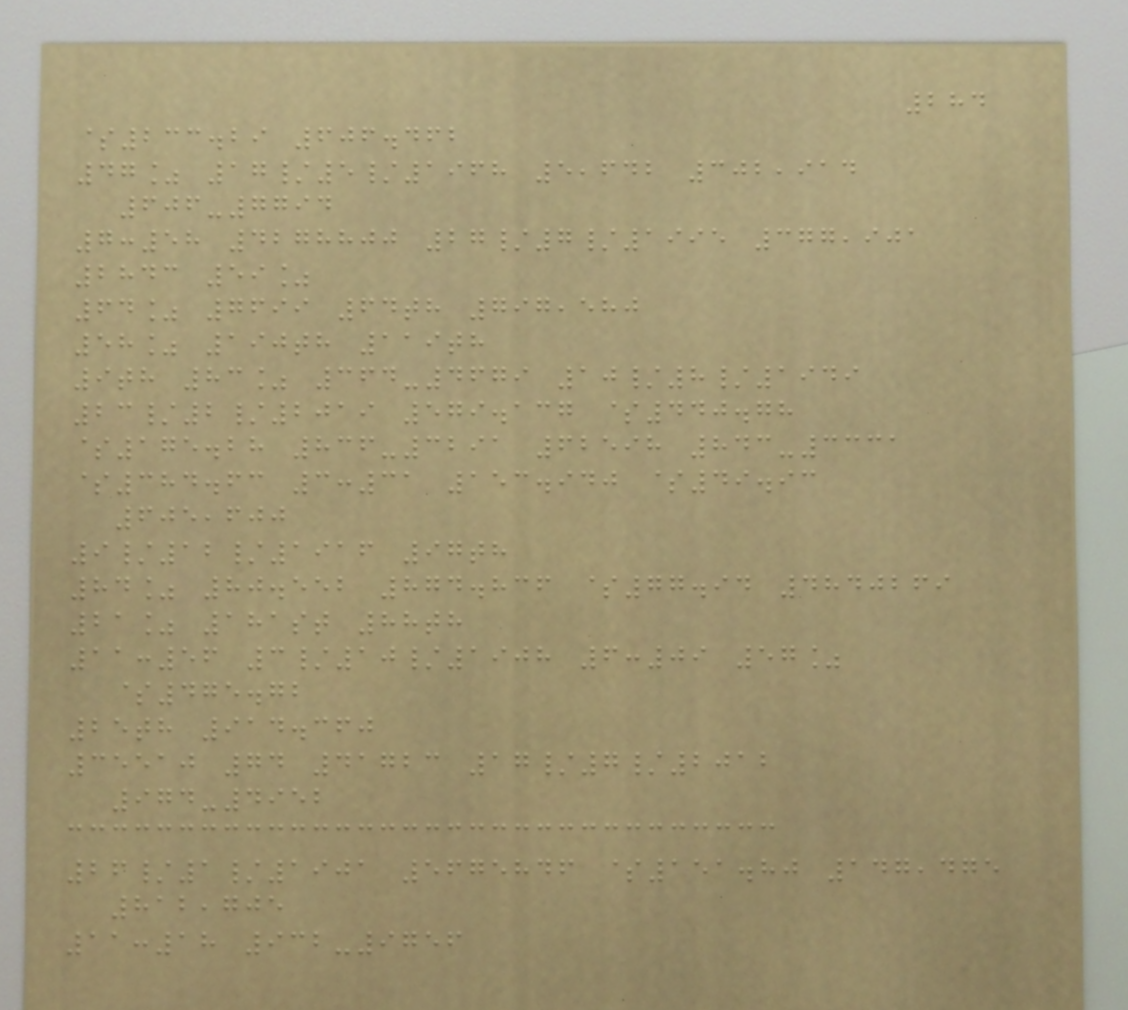284
$233.29 606.462
47% 17/5/1968 5,642 302,914
606-7794
7:58 4278800 27/7/1995 377,901
2843 59%
64% 7699 64th 797,580
58% 190th 119th
9th 83% 364-4679 10/8/1949
23/2/2019 579.137 $440.78
$175.28 836-3291 62598 843-3331
$384.63 3:31 153.940 $49.93
605,600
9/12/1916 97th
84% 80.552 874.836 $77.94 4840269
21% 181st 88th
11:56 3/10/1908 6:09 57%
$475.72
25th 914.360
35510 74 41723 17/7/2012
974-4952
26/1/1901 5675846 $151.80 147,475
812,705
11:18 932-9756
